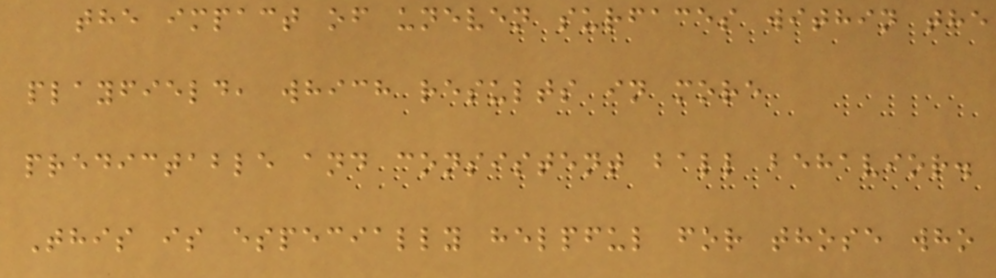the impact of uneven surfaces within the
playfield, which results in more
predictable and consistent ball behavior.
This is especially helpful for those who
